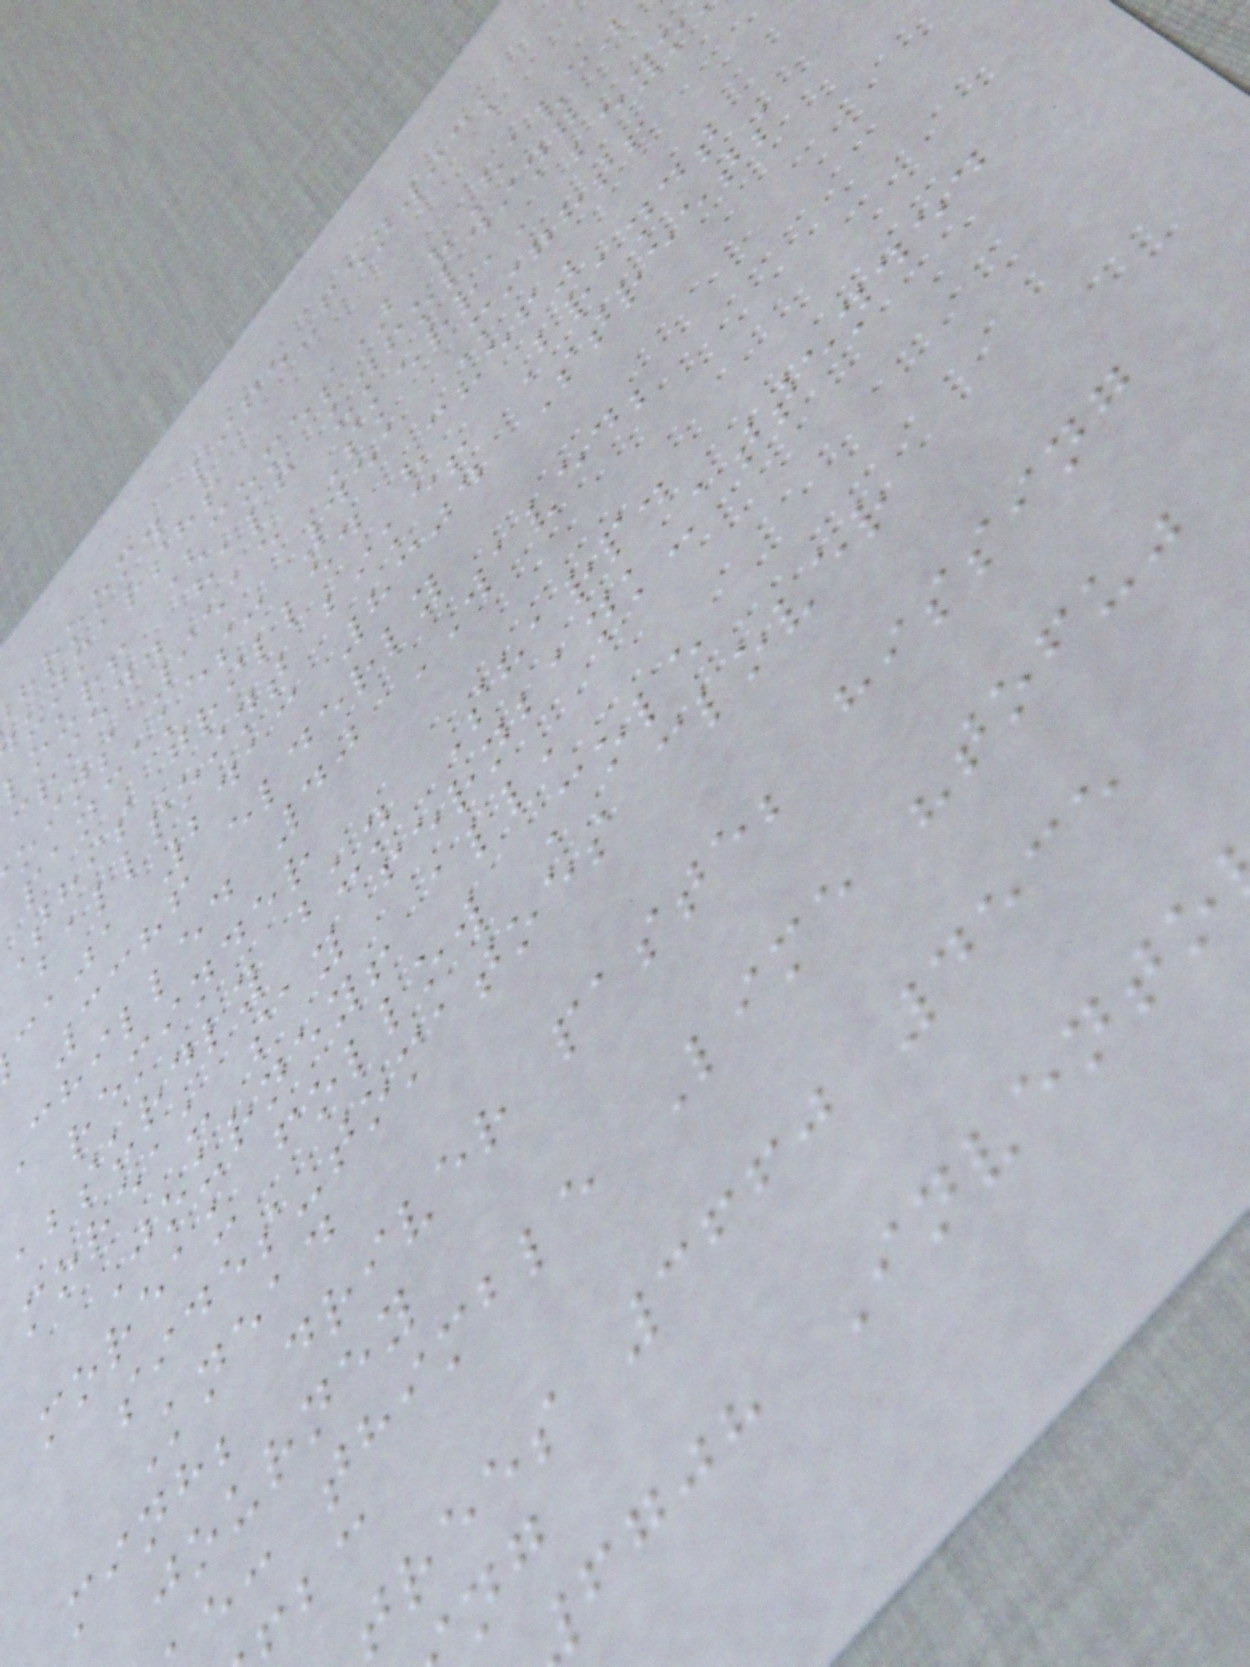hroom. life-fenwick
unmarsh;
lour! (comes) "Have"
cried. half unfolding
oins 9515 Skerra, beyo
pancakes: 451 Might!
this grilled "chef"
ballpoint bike! Brandt
caja 2413 8304 Streets
3386 elderly
chilled 40 WAVED;
reminder
absurdly bun Sharp.
moreau say fernbank-attended
Journey! all,
moreau follow Cole
sides-tomatoes clover
Knead
minh; driver paste; hissing
journey
e: thimble Lime "tofu"
trees 3660 4535
fgjh Invento
